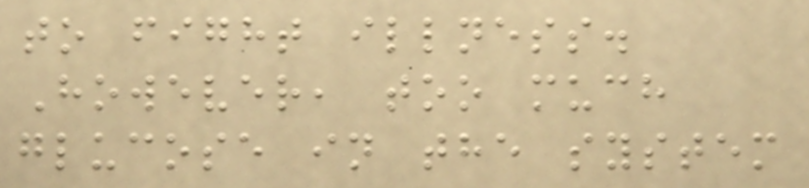to fight illness.
However, too much
glucose in the system
